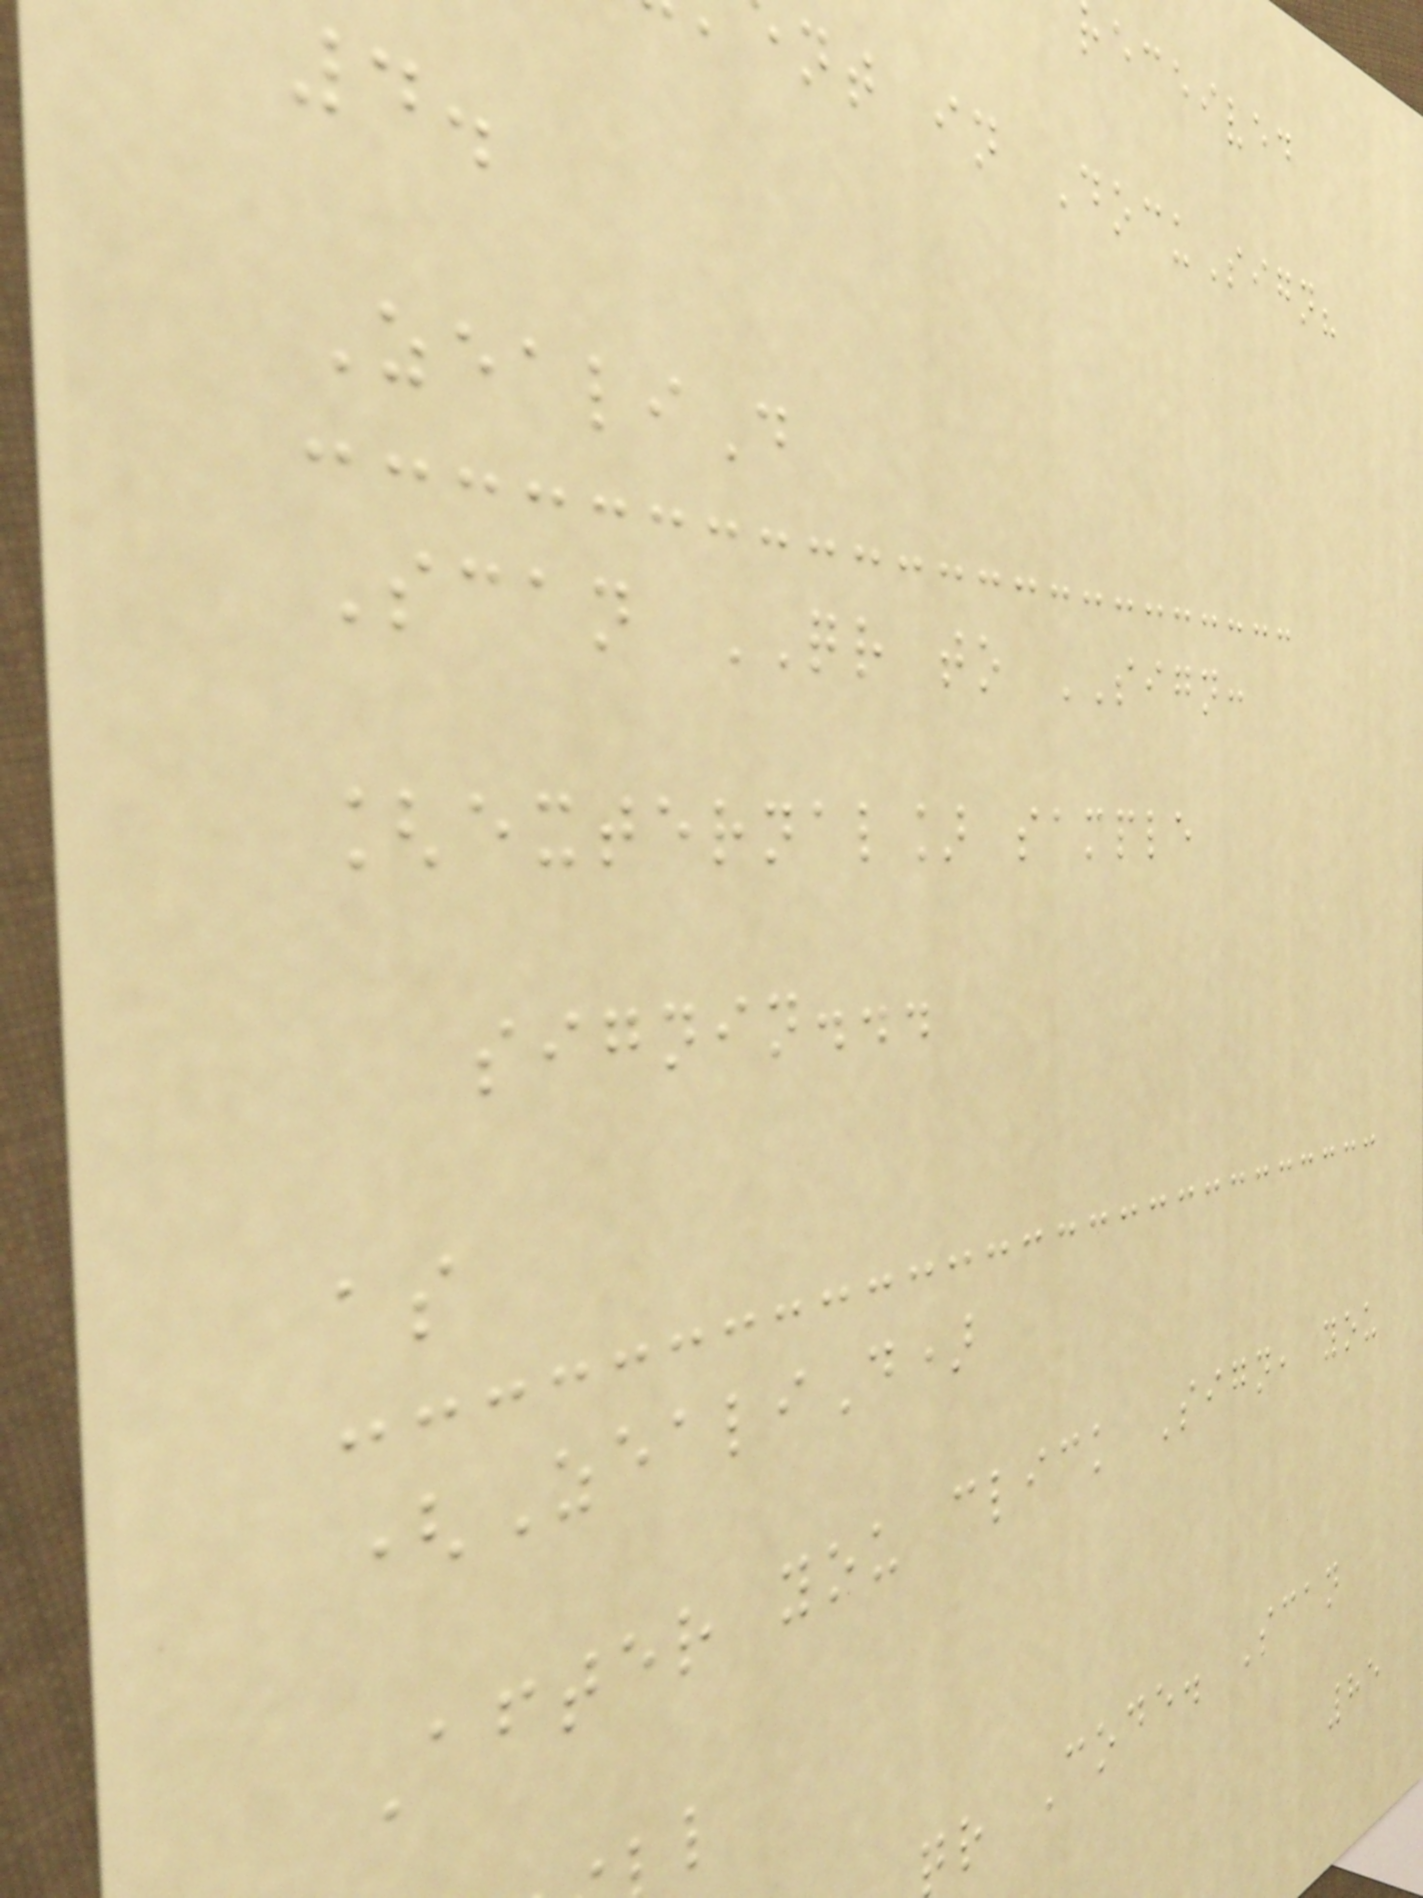received
nt in DocuSign?
4.
ZealiD
Scan QR to SIGN:
[external] sample
signin...
as
(ZealiD)
After you click Sign, you
r Code. Scan
85
